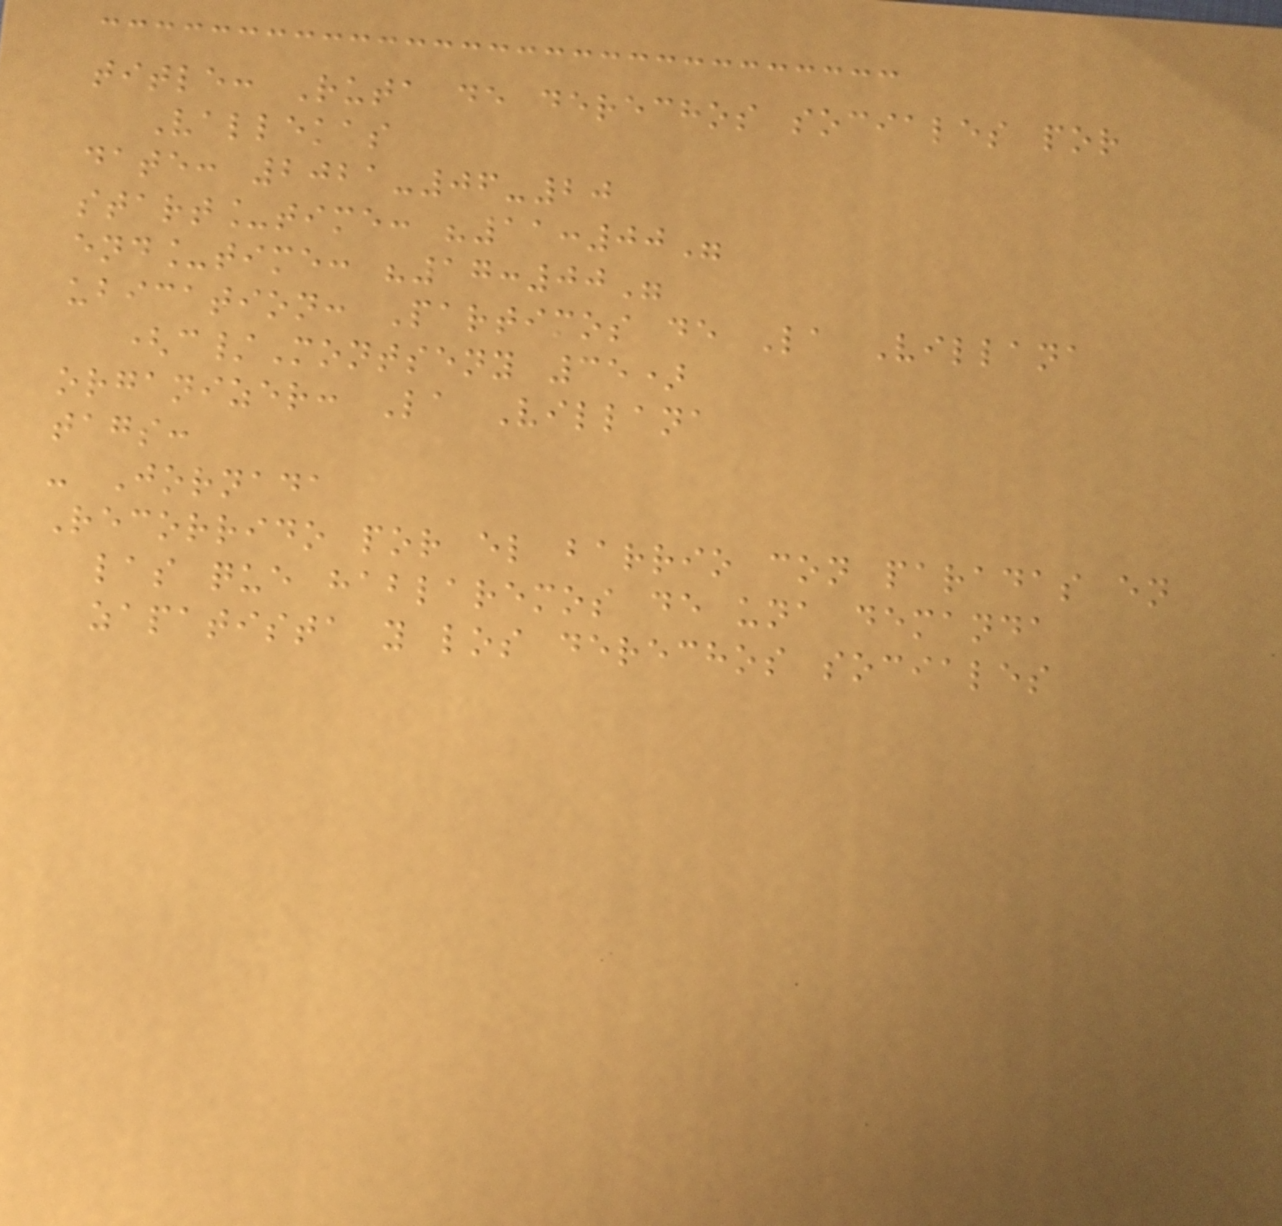title: Ruta de derechos sociales por
Vallekas
date: 2021-06-20
start_time: "11:00"
end_time: "17:00"
ubication: Partimos de La Villana
(c/Montseny 35)
organizer: La Villana
tags:
- Jornada
Recorrido por el barrio con paradas en
las que hablaremos de una demanda
zapatista y los derechos sociales
